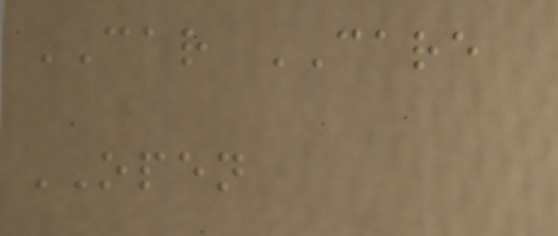CAR CARE
OPEN
